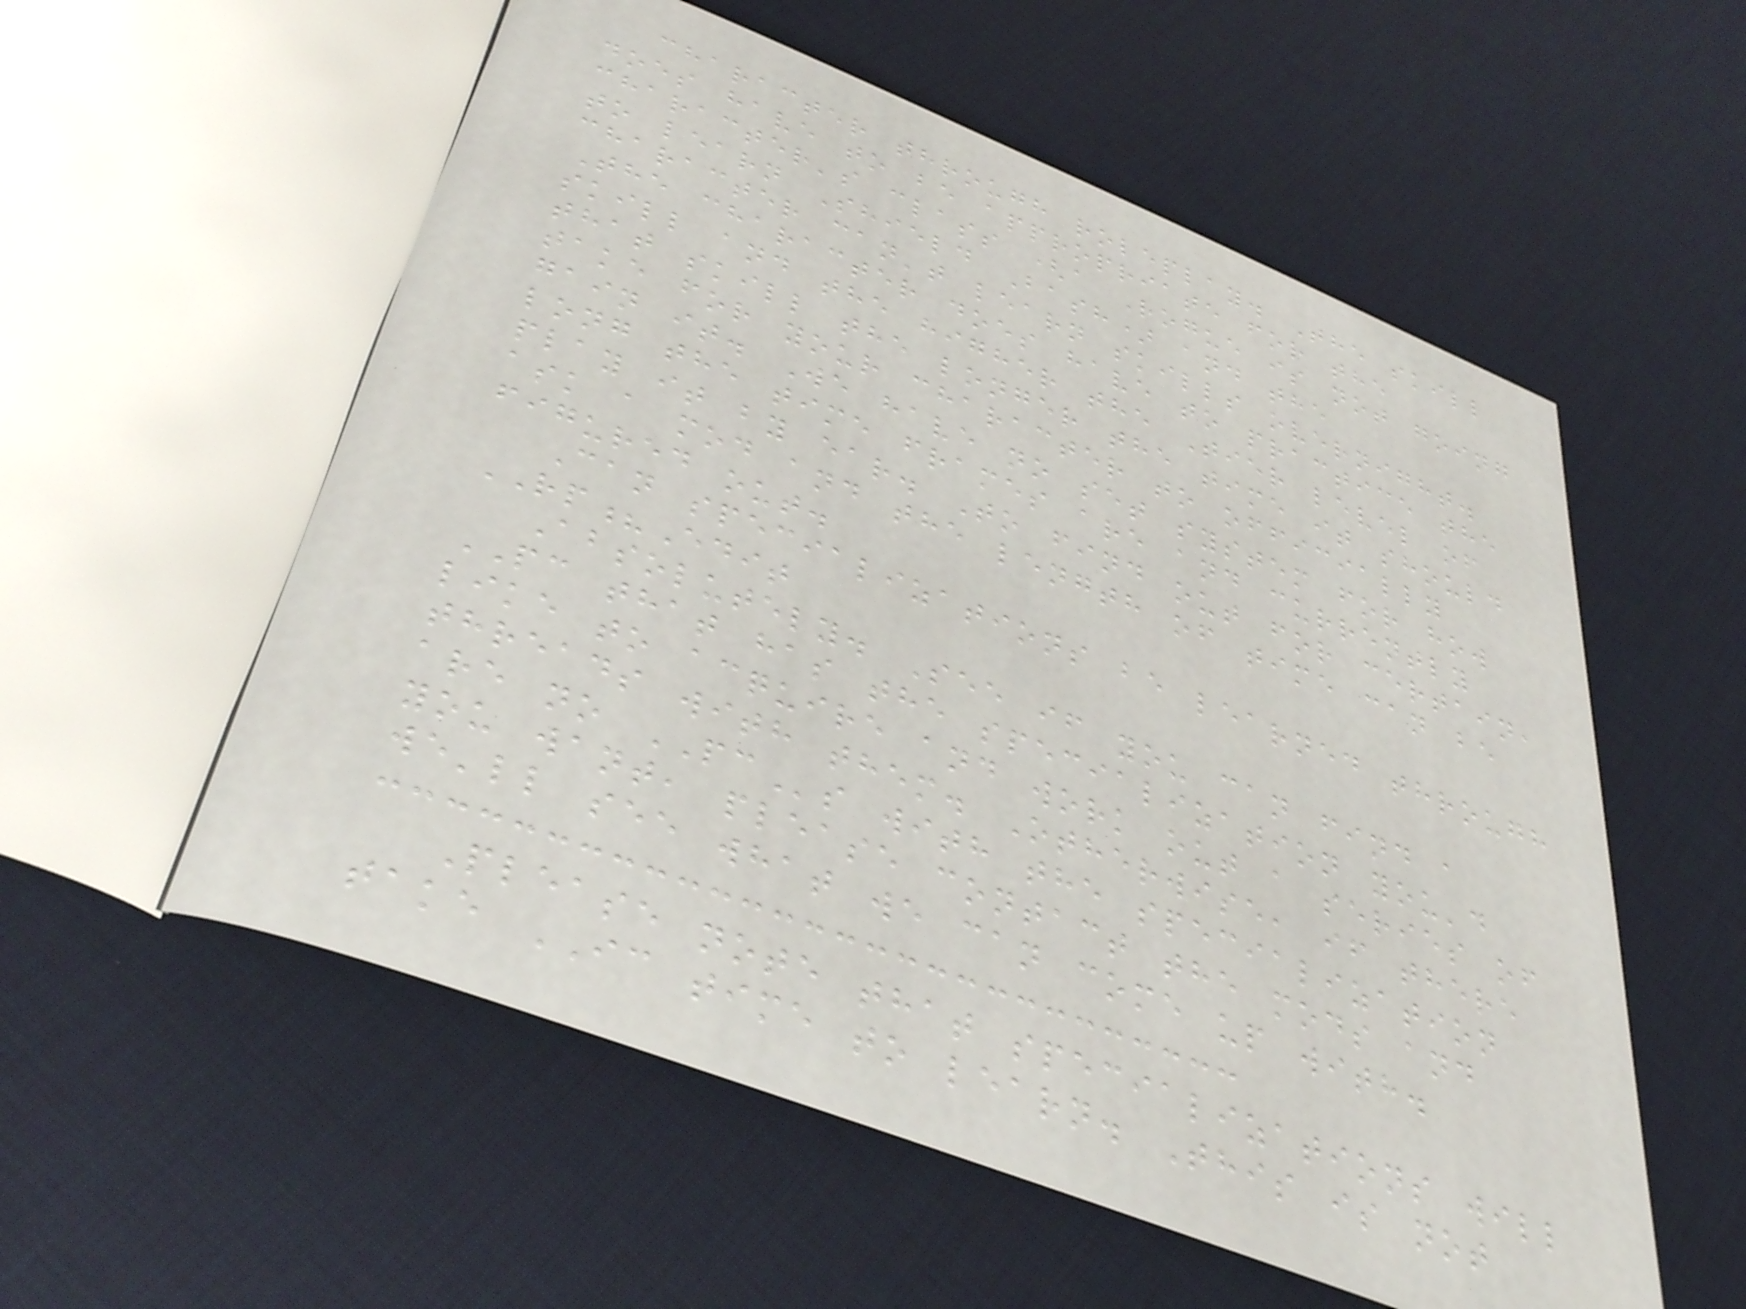character through roleplay. The skill
does have to be appropriate for the
character's class (a Rogue is not going
to learn Shield Bash) and the
character can't learn skills overnight.
The character does have to practice the
skill and the higher the Tier level of
that skill the longer the time it should
take for your character to officially
gain it. We have no set system for how
long the time frames are and currently
play it by ear. To find out for certain,
ask a mod and the length of time can be
figured out.
Can specializations be learned through
RP?Edit
Absolutely. See if you can find a
PC that has the specialization you'd
like to acquire and work out a series of
threads with them. Otherwise, if there
are no PCs with the specialization
you want, please contact the mods and
we'll see what we can come up with.
Please note that specializations will
take IC time to learn. This is not
